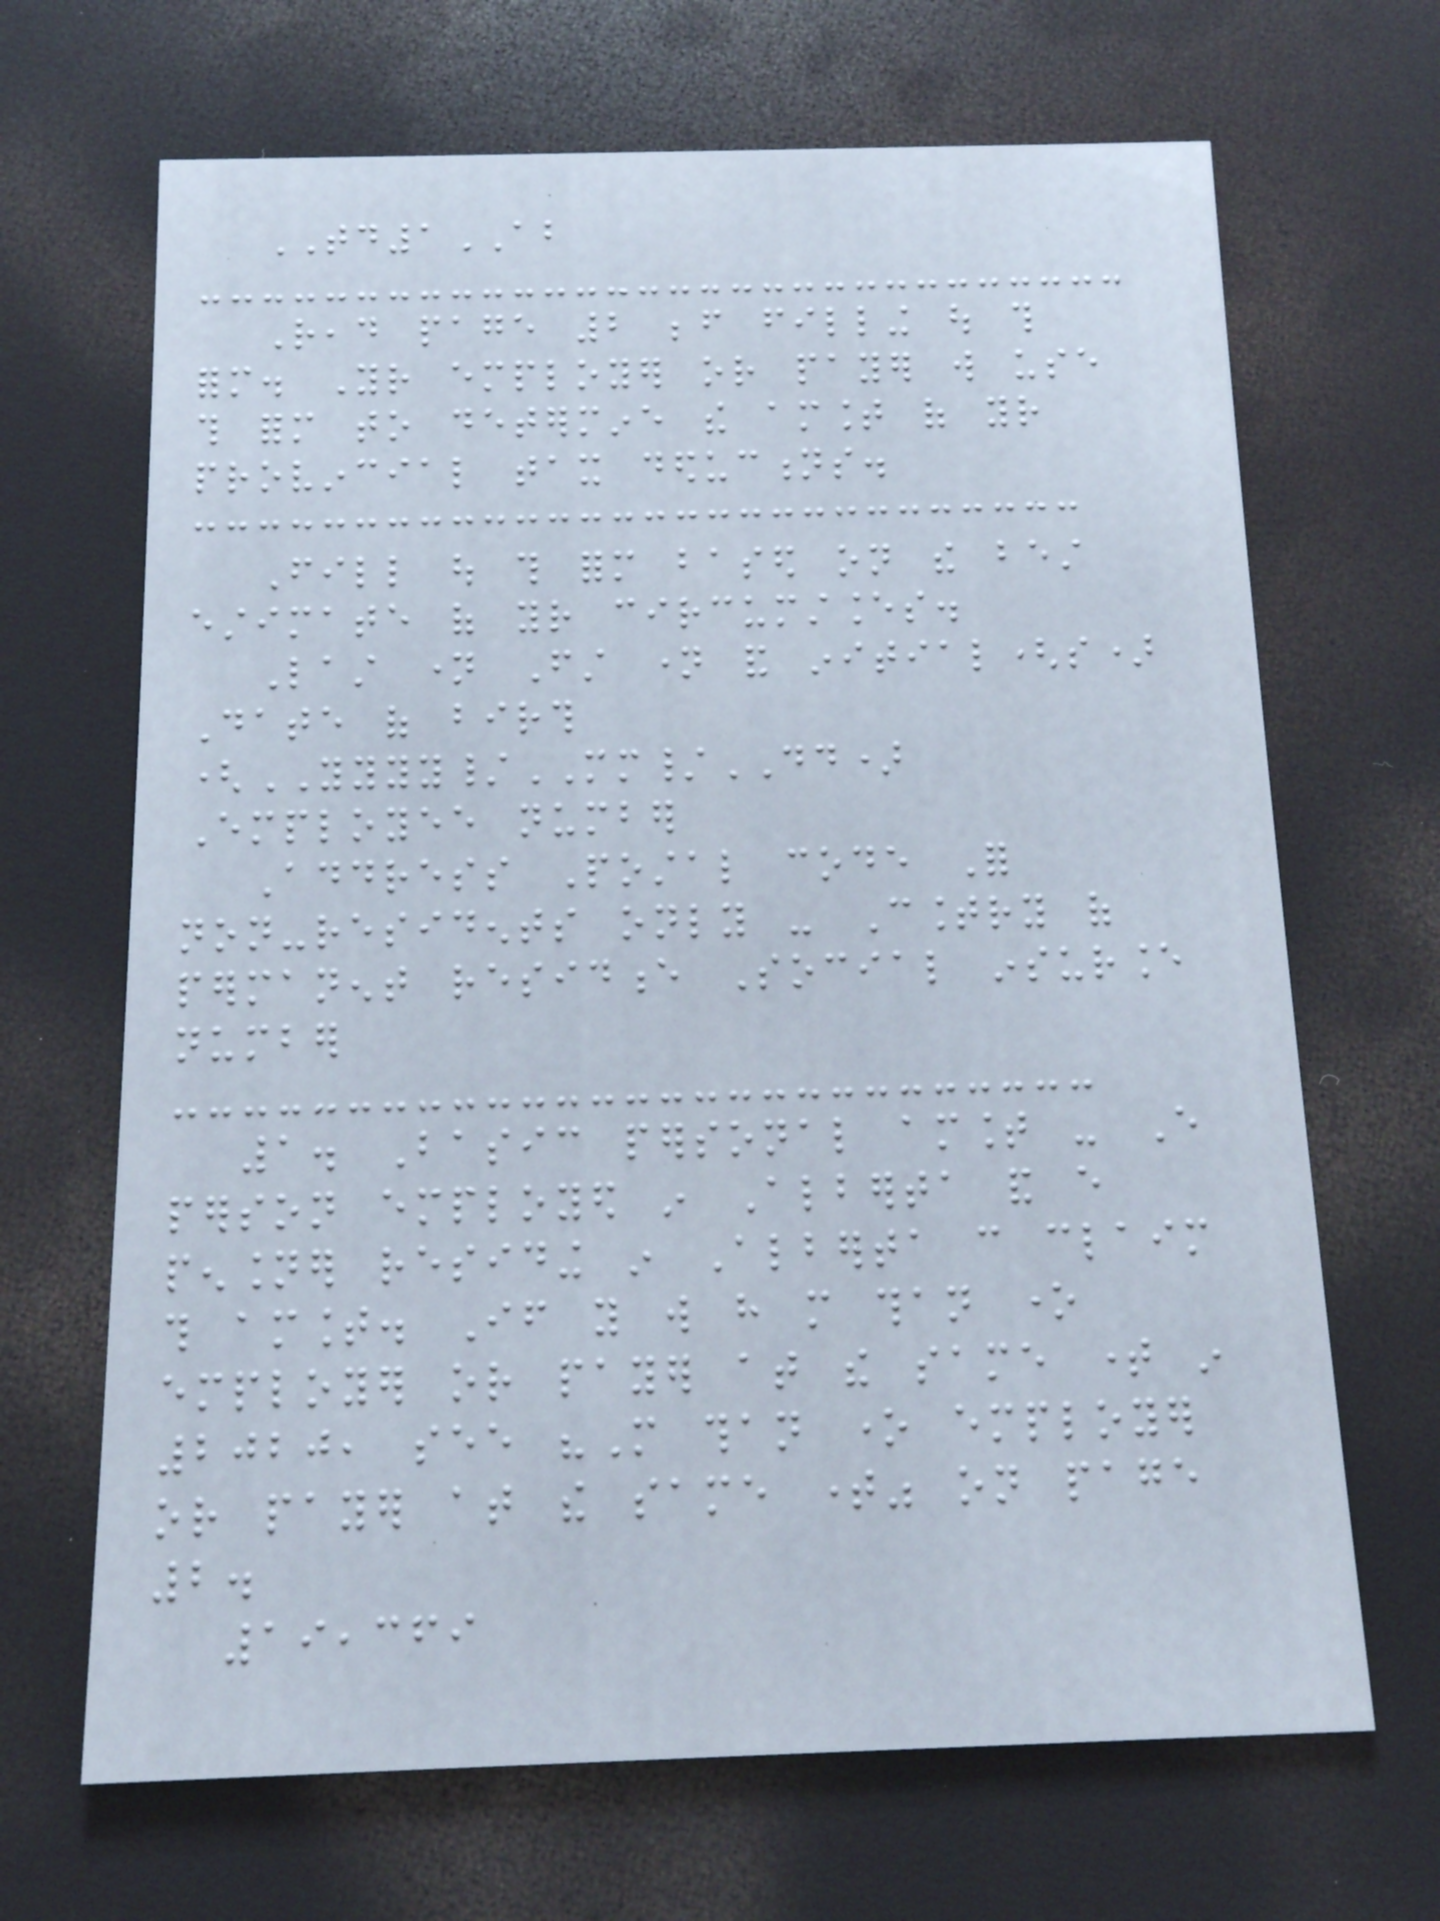TD1AB
Read page 2 before filling out this
form. Your employer or payer will use
this form to determine the amount of your
provincial tax deductions.
Fill out this form based on the best
estimate of your circumstances.
Last name First name and initial(s)
Date of birth
(YYYY/MM/DD)
Employee number
Address Postal code For
non-residents only - Country of
permanent residence Social insurance
number
1. Basic personal amount - Every
person employed in Alberta and every
pensioner residing in Alberta can claim
this amount. If you will have more than one
employer or payer at the same time in
2020, see "More than one employer
or payer at the same time" on page
2.
19,369
